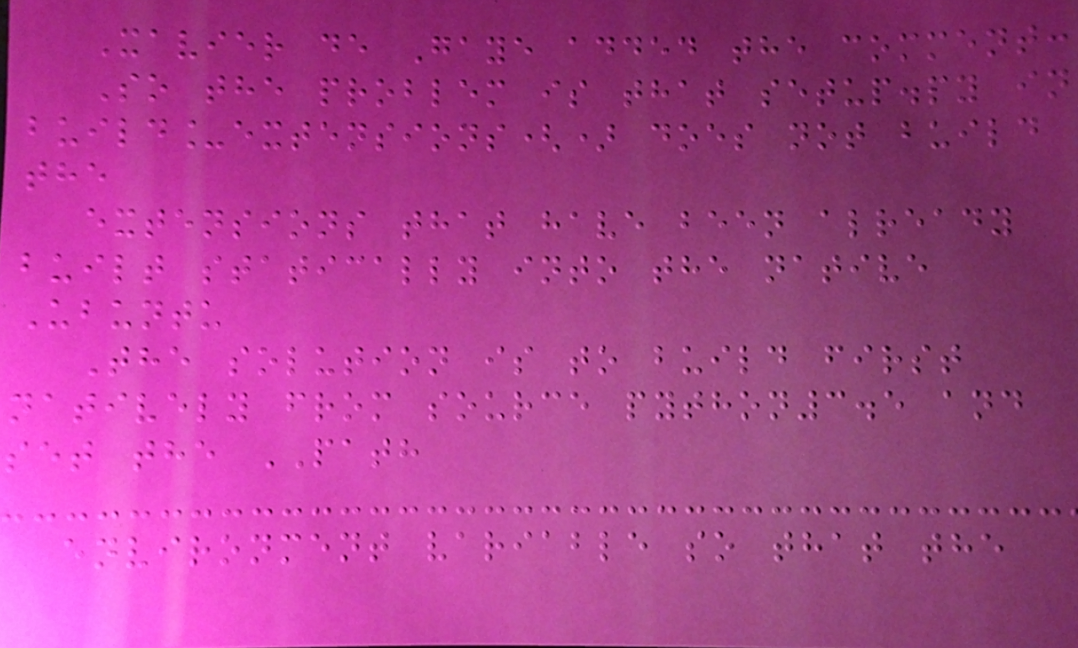Xavier de Gaye added the comment:
So the problem is that setup.py in
build_extensions() does not build
the
extensions that have been already
built statically into the native
Ubuntu
The solution is to build first
natively from source python3.5 and
set the PATH
environment variable so that the
